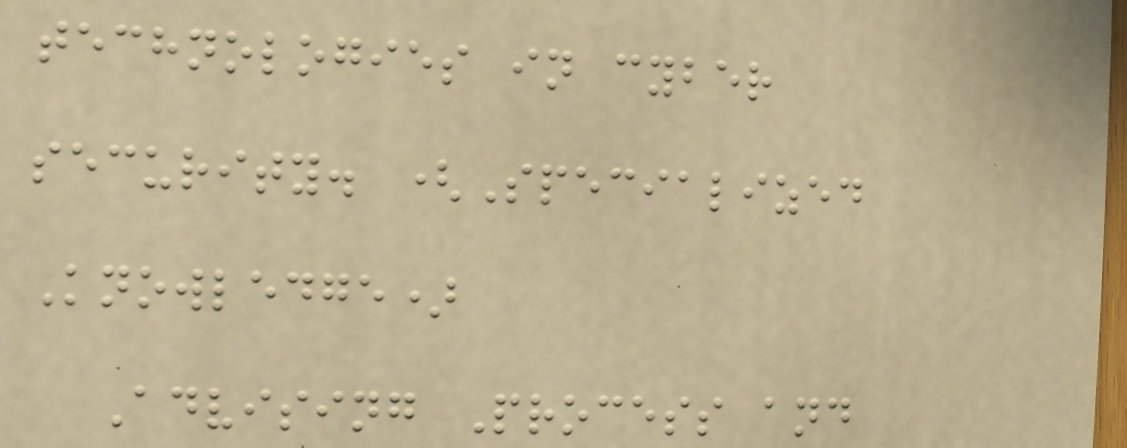technologies in cyber
security. (Specialized
Knowledge)
Advising Process and
